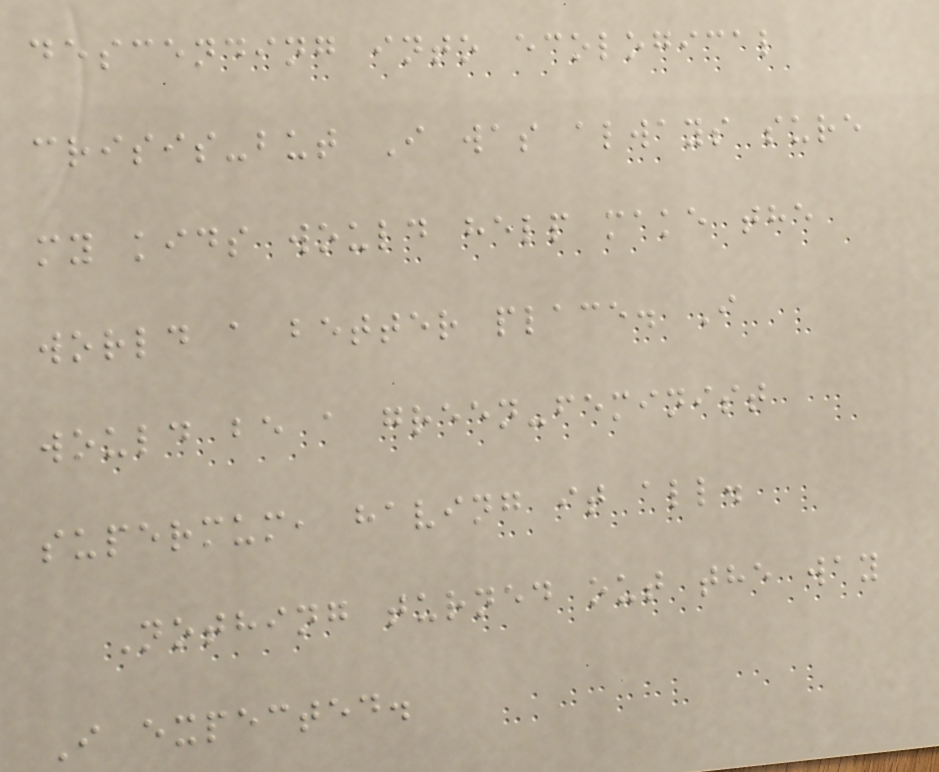descending into ecological
crisis-but I was always sure
my kids would help make the
world a better place. I
would be a green-feminist
supermum, having it all.
Nothing turned out the way
I expected.
